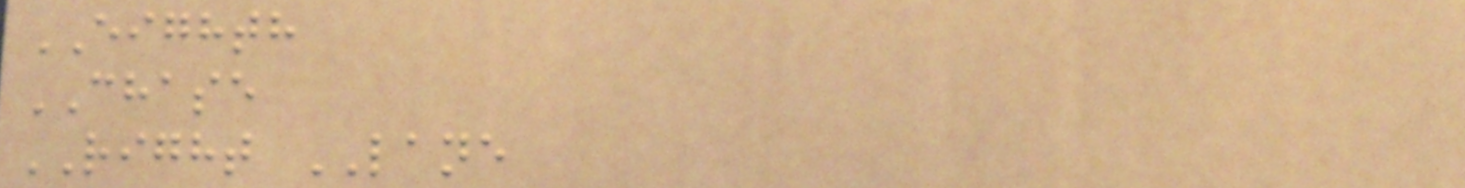EIGHTH
CHASE
RIGHT LANE
